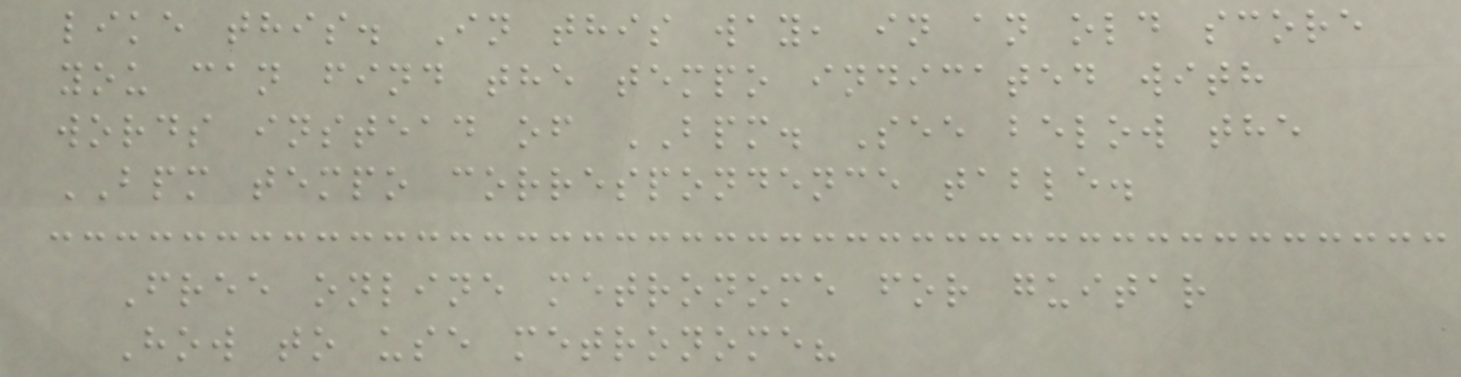like this. In this way, in an old score
you can find the tempo indicated with
words instead of BPM. See below the
BPM tempo correspondence table.
Free online metronome for guitar
How to use metronome?
